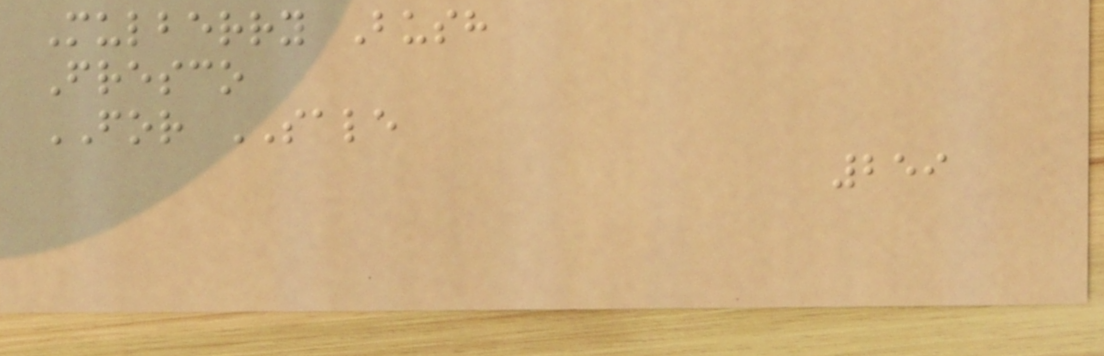Mulberry Bush
Fresco
FOR SALE
259
